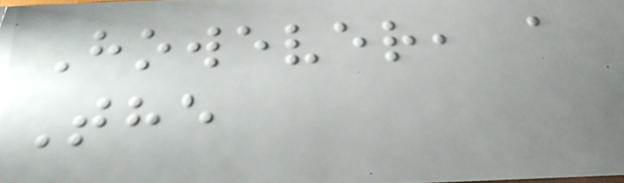However, a
The
